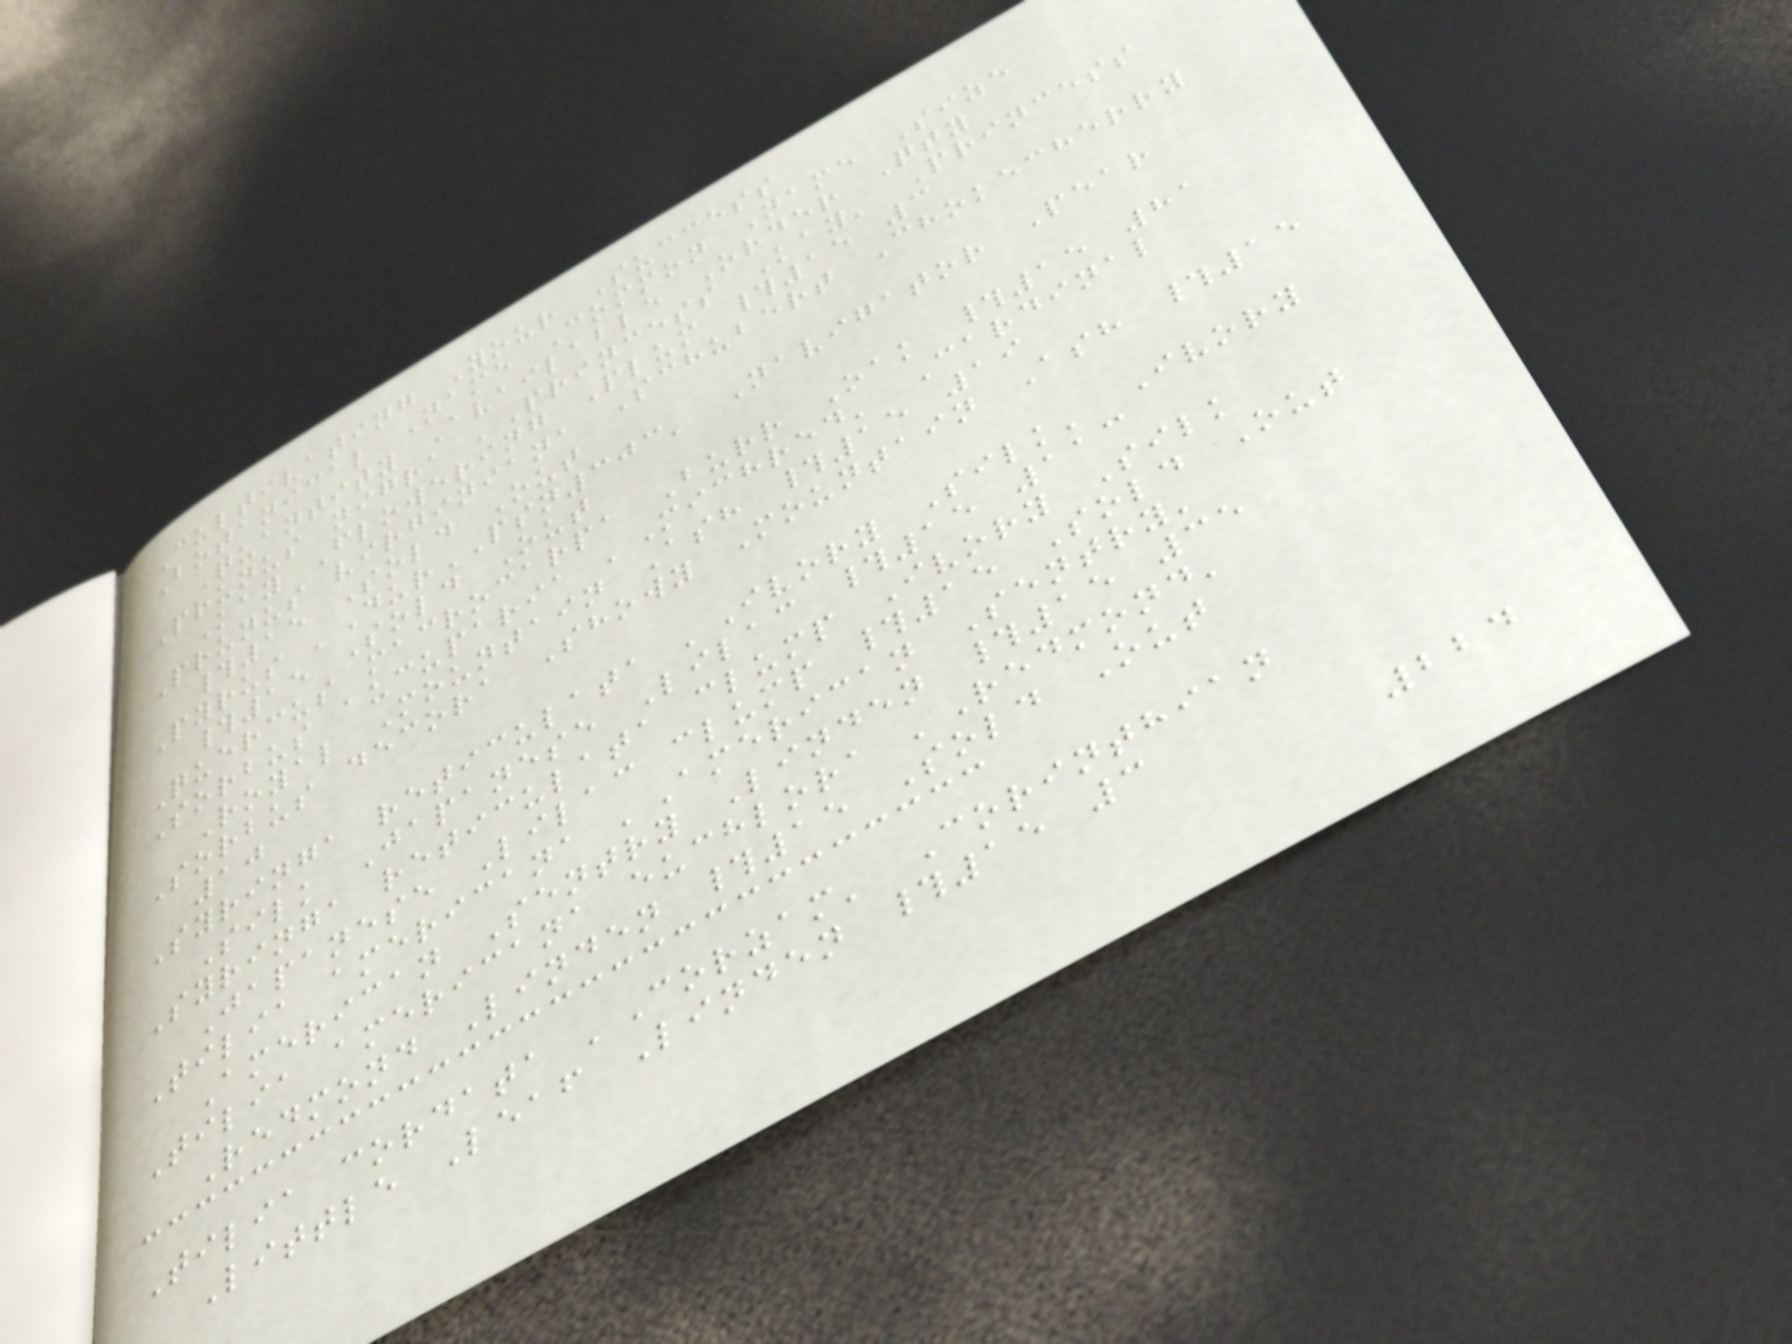Cultivating Your Success
Botanical Name Common Name Size
Quantity Available Order Qty
Prunus nigra 'Princess Kay' Princess
Kay Flowering Plum #15 3
Prunus virginiana Schubert Chokecherry
#15 Sold Out
Pyrus 'DurPSN303' Navigator Pear
#15 Sold Out
Quercus macrocarpa Burr Oak #15 81
Sorbus aucuparia 'Michred' Cardinal
Royal Mountain Ash #15 19
Sorbus decora Showy Mountain Ash #15
10
Syringa reticulata 'Ivory Silk' Ivory
Silk Japanese Lilac #15 113
Syringa reticulata clump Ivory Silk
Japanese Lilac clump #15 Sold Out
Tilia americana 'American Sentry'
American Sentry Linden #15 35
Tilia americana euchlora 'Redmond'
Redmond Linden #15 Sold Out
Tilia cordata 'Corzam' Corinthian
Little Leaf Linden #15 3
224
